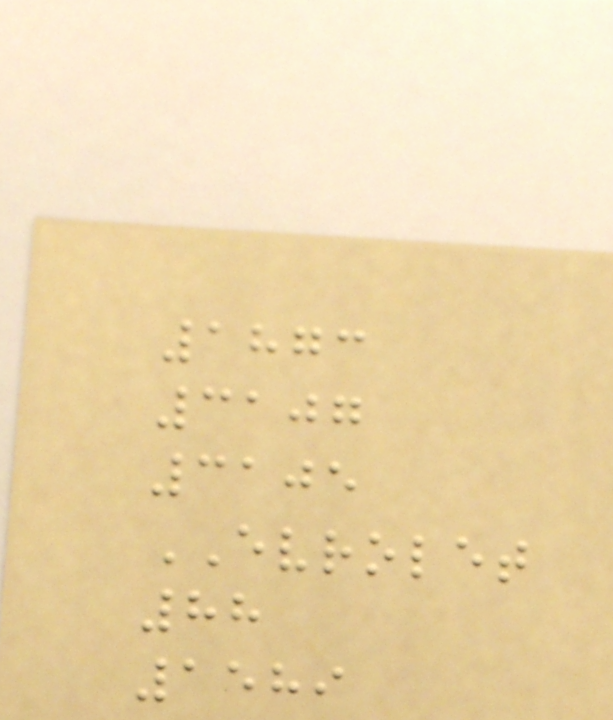1873
3107
3105
EVROLET
88
1589
